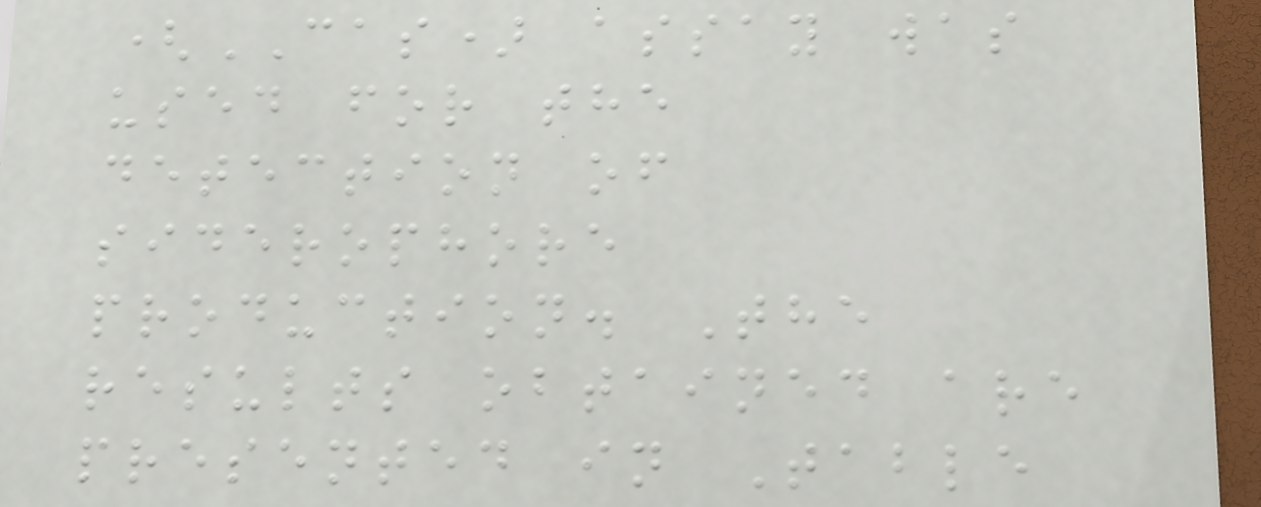(CAS) assay was
used for the
detection of
siderophore
production. The
results obtained are
presented in Table
